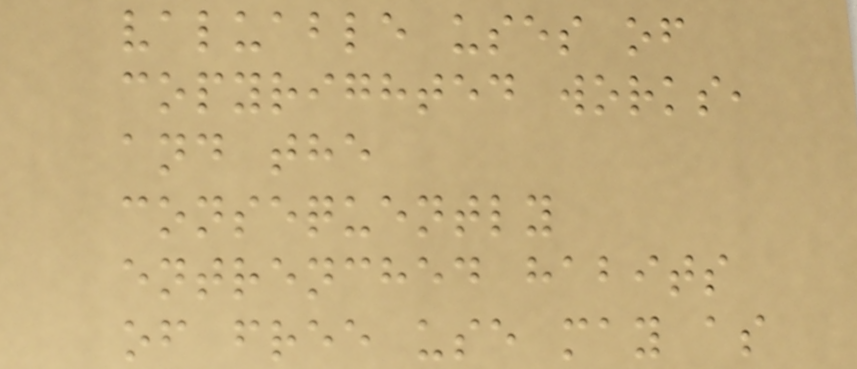valuable uses of
copyrighted works,
and the
consequently
entrenched habits
of free use may as
